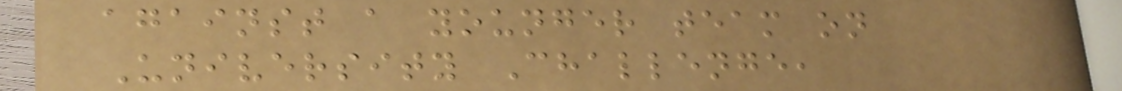against a younger team on
University Challenge,
